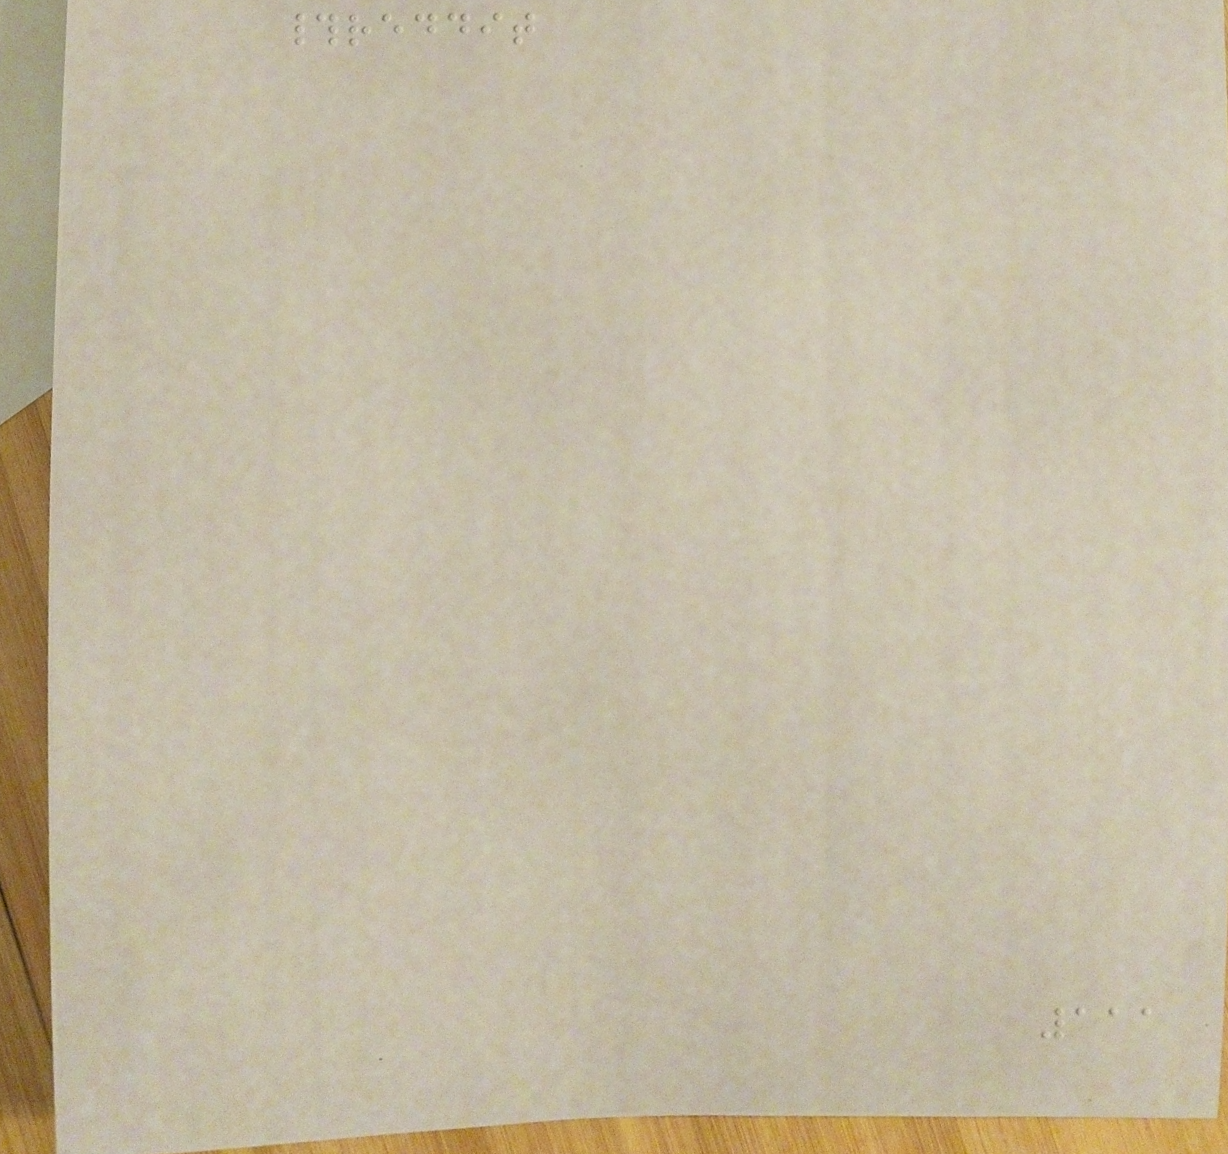#reddit
111
